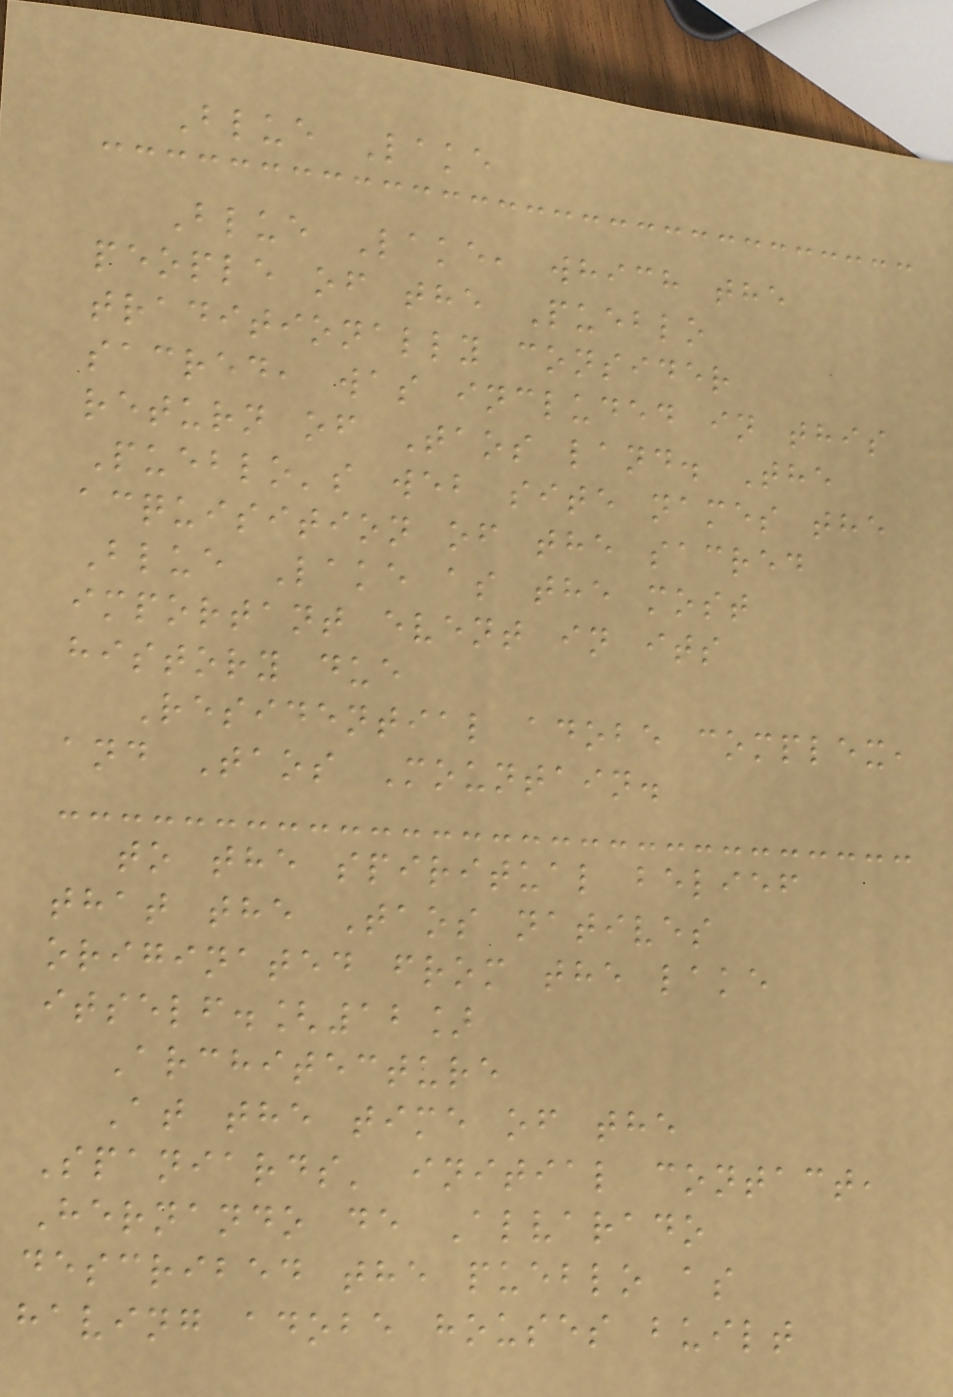Blue Lake
Blue Lake, which the
people of the Pueblo
traditionally consider
sacred, was included in this
return of Taos land. The
Pueblo's web site names the
acquisition of the sacred
Blue Lake as the most
important event in its
history due
Residential adobe complex,
and Taos Mountain.
to the spiritual belief
that the Taos natives
originated from the lake
itself.[12]
Architecture
At the time of the
Spaniards' initial contact,
Hernando de Alvarado
described the pueblo as
having adobe houses built
